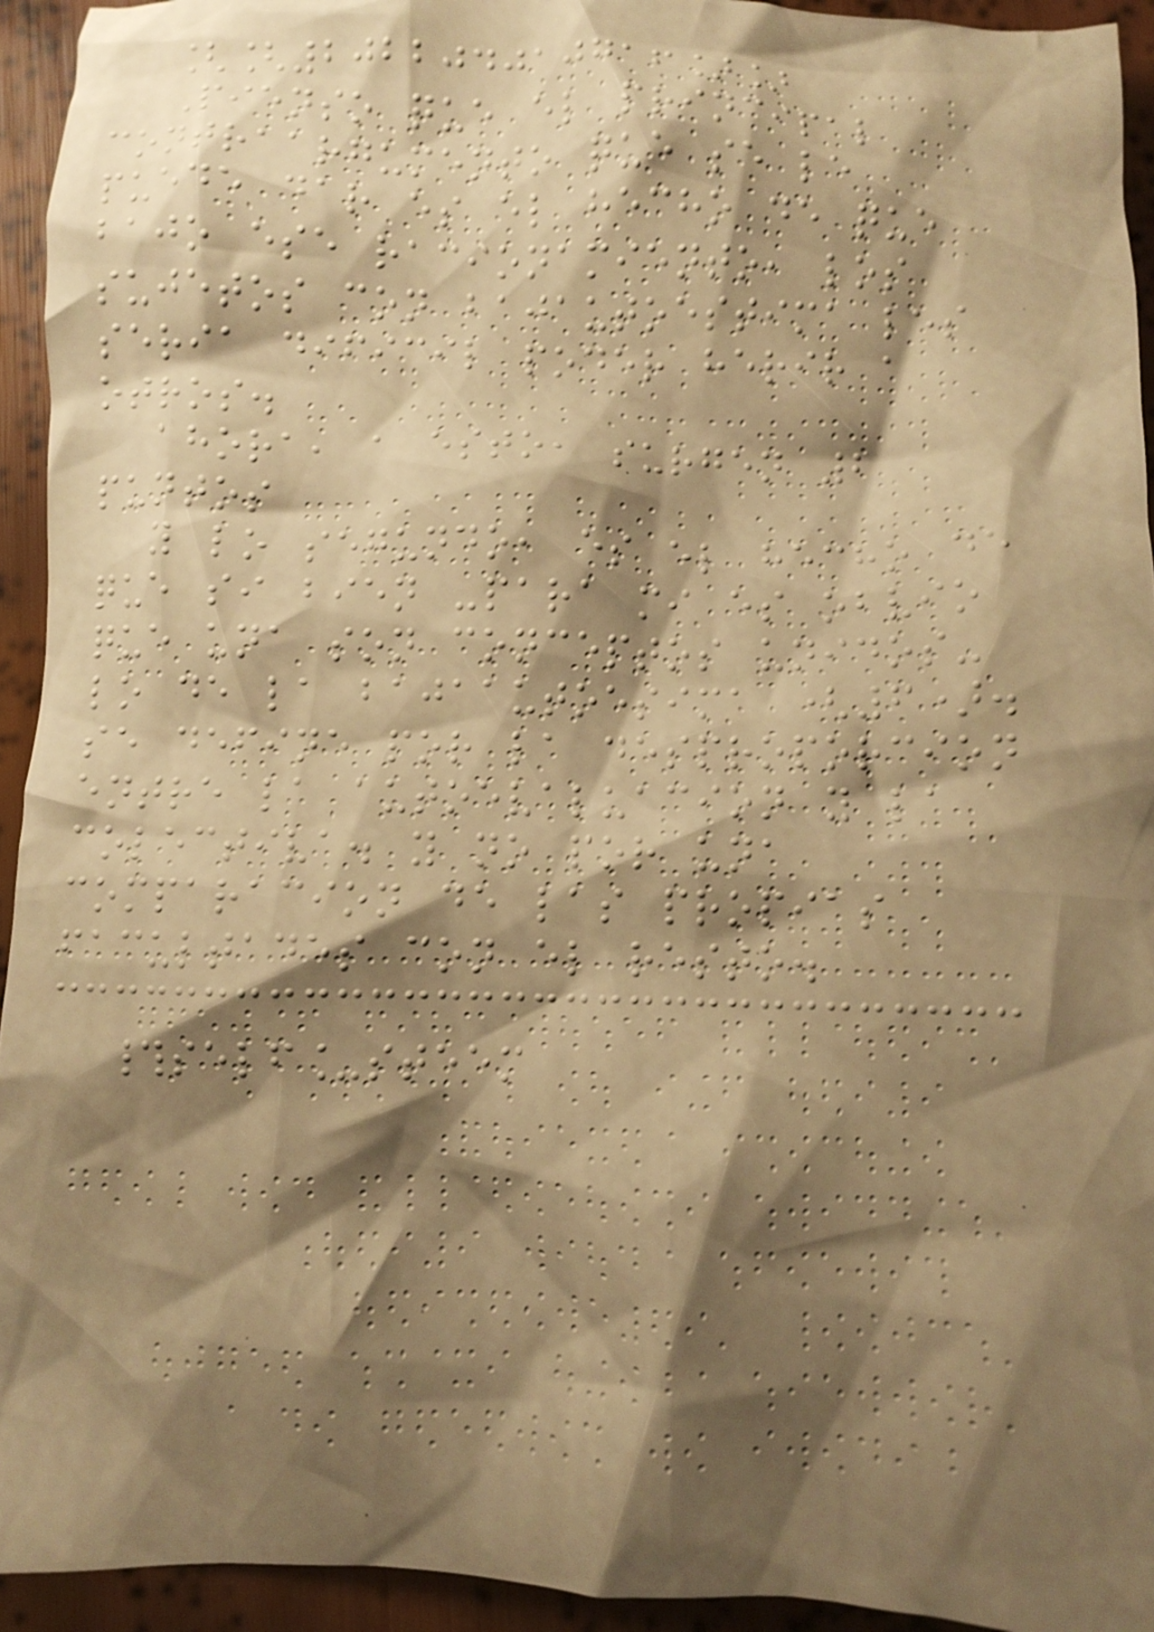[[202204010716]]
Pienso que el principal
contraargumento que se le
puede dar es el hecho de que
bajo ese racionamiento, los
sujetos con bajautoestima les
seria dificil poder herir a
otros.
ahora, a esto, surgen 2
puntos
y lo segundo, es el hecho de
que si bien -para mi es obvio
que una son conceptos unidos-
lo de la bajaautoesima (6).
se define por la desproporcion
entre la autoevaluacion y la
colectiva. y no por una
comparacion de las propias
facultades con el resto.
#self_steem
